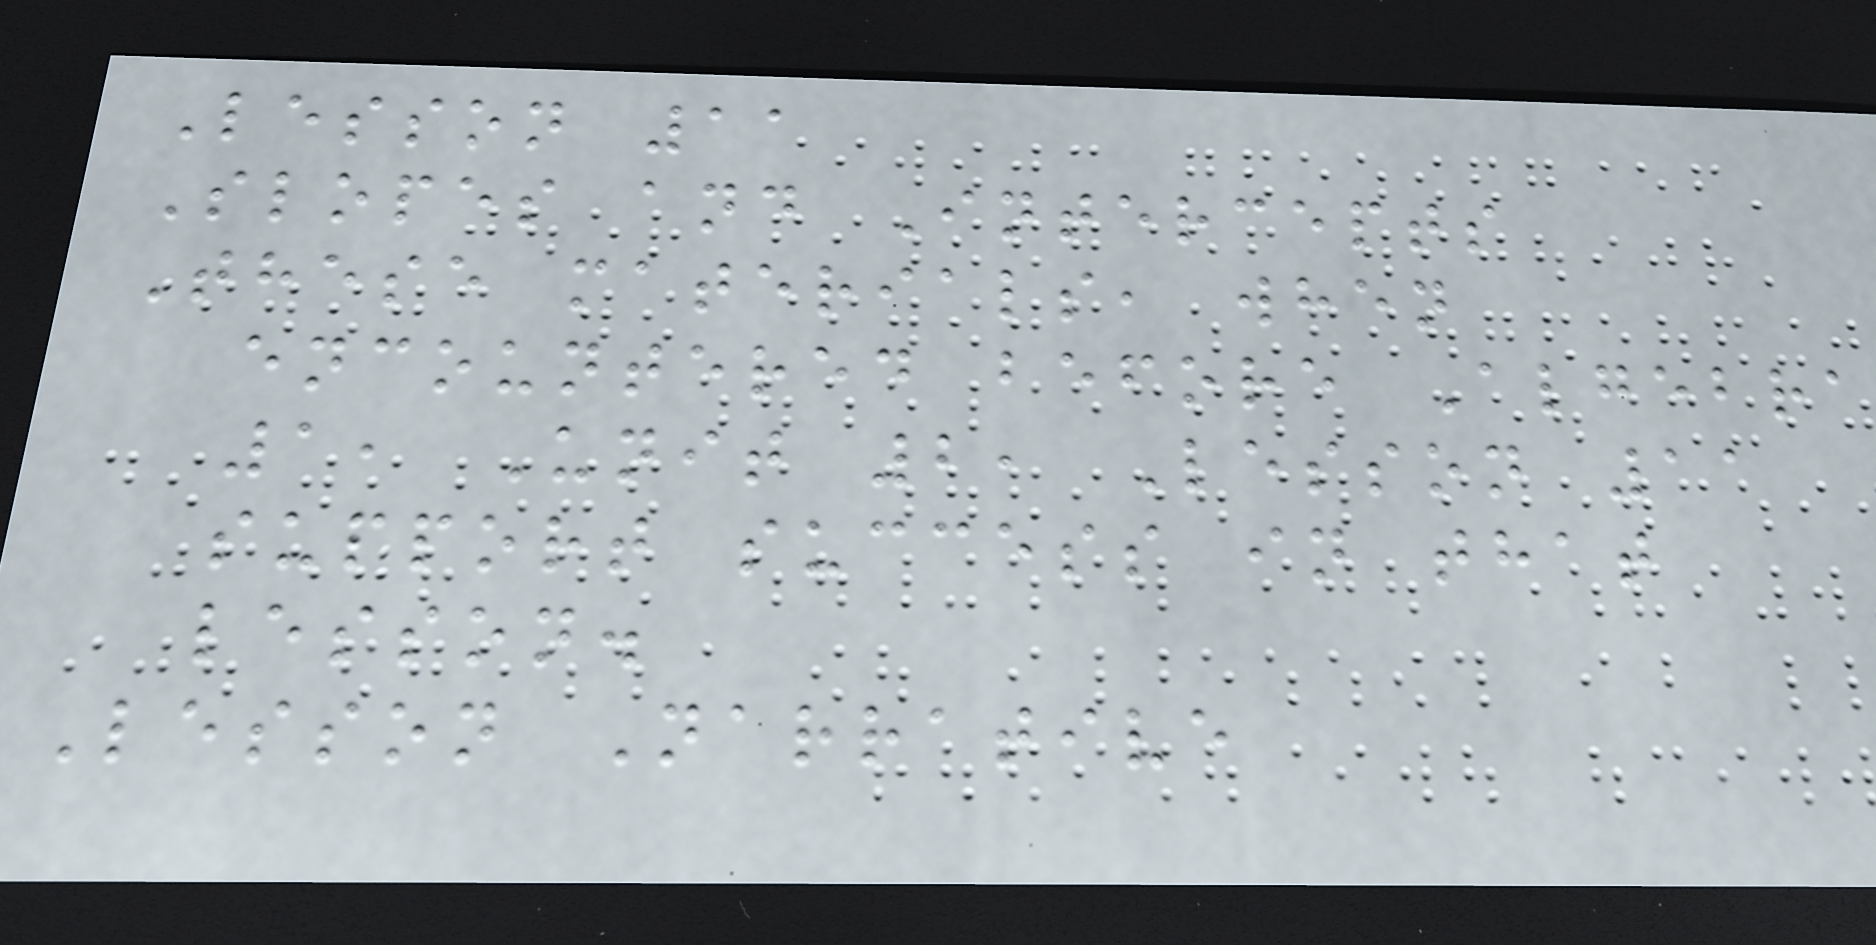Lesson 11
Slopes and Intercepts
These materials, when
encountered before Algebra
1, Unit 2, Lesson 11
support success in that
lesson.
Lesson Narrative
